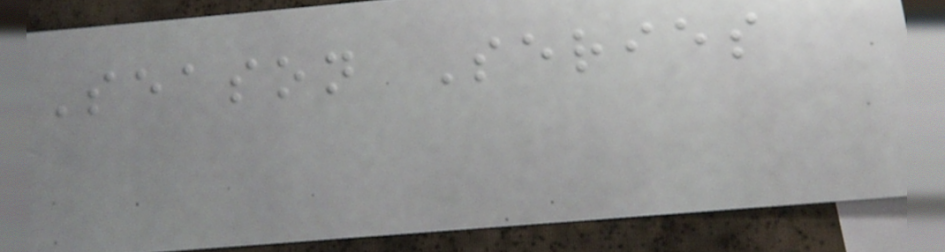Season Series
